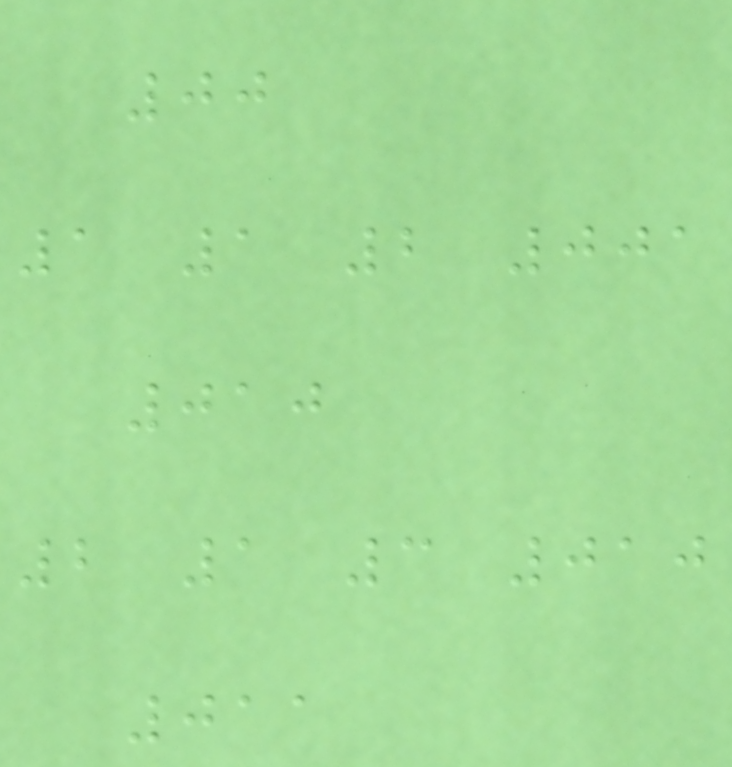00
1 1 2 001
010
2 1 3 010
011
